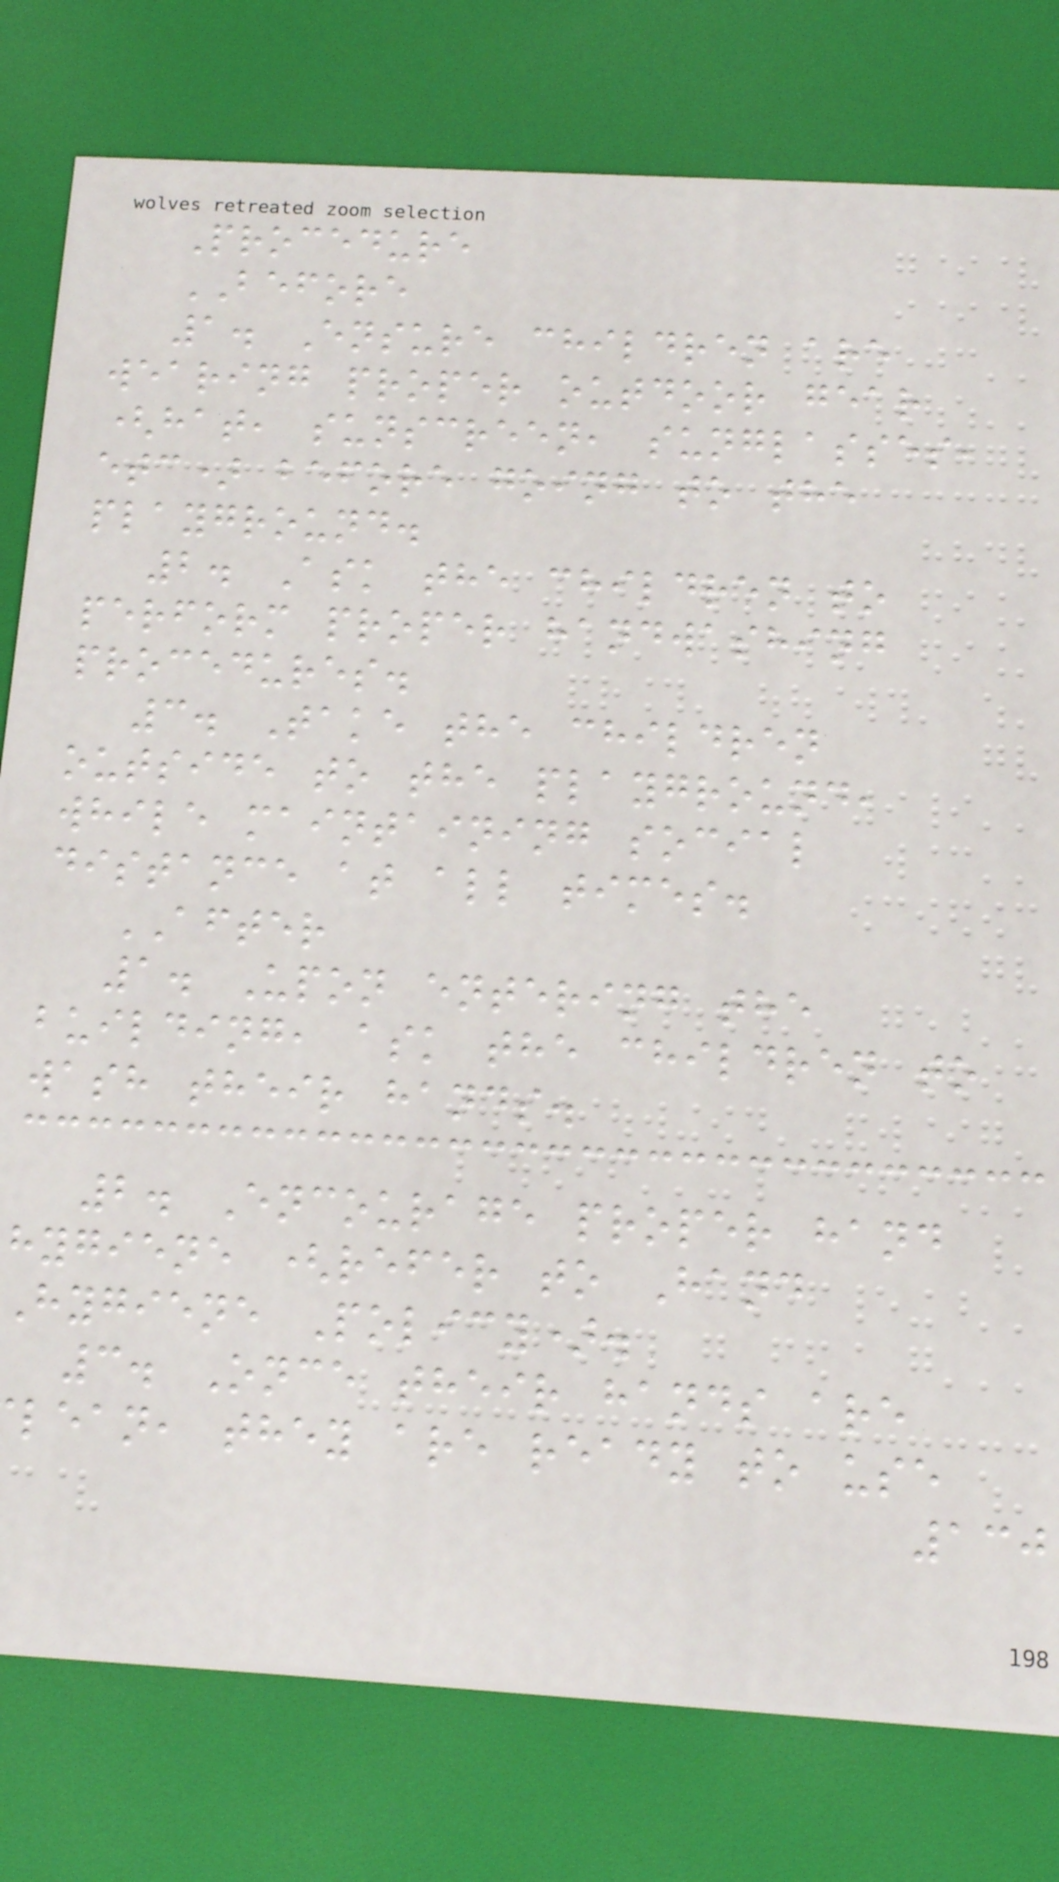Procedure
BEFORE
1. Ensure children are
wearing proper outdoor gear
(hat, sunscreen, sunglasses,
etc) before going to the
playground.
2. Ask the children to
perform proper handwashing
procedures.
3. Take the children
outside to the playground,
while maintaining social
distance at all times.
AFTER
1. Upon entering the
building, ask the children to
wash their hands.
2. Encourage proper hand
hygiene (refer to Hand
hygiene Policy).
3. Once their hands are
lean, they are ready to use
130
